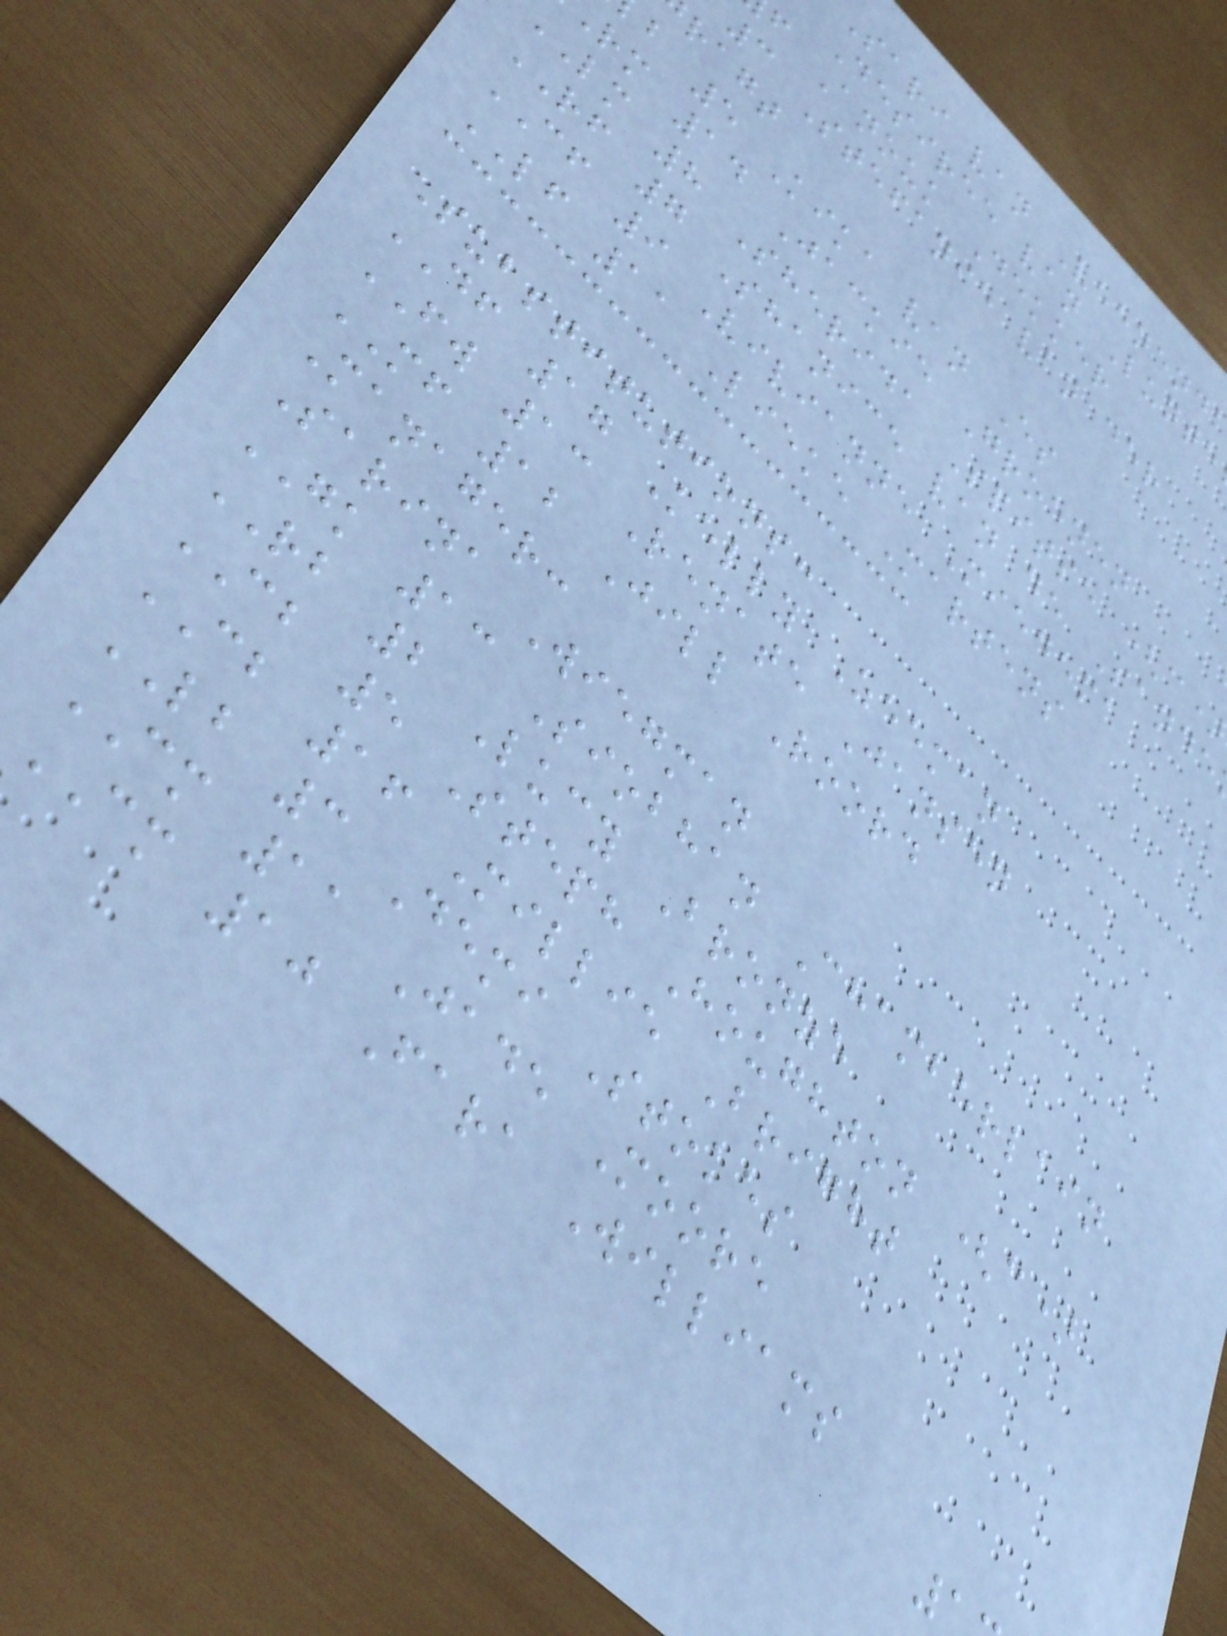Sari van Veenend
Desiree van Lunte
f Anouk Dekker
3 Stefanie van der
ragt
b 5 Kika van Es
rm 14 Jackie Groenen
lm 8 Sherida Spitse (c
RF 7 Shanice van de Sande
CF 9 Vivianne Miedema
LF 11 Lieke Martens
Substitutions:
DF 17 Kelly Zeeman
FW 13 Renate Jansen
MF 12 Jill Roord
Manager:
Sarina Wiegman
GK 13 Siobhan Chamberlain
RB 2 Lucy Bronze
CB 5 Steph Houghton (c)
CB 16 Millie Bright
LB 3 Demi Stokes
CM 11 Jade Moore
CM 10 Fara Williams
